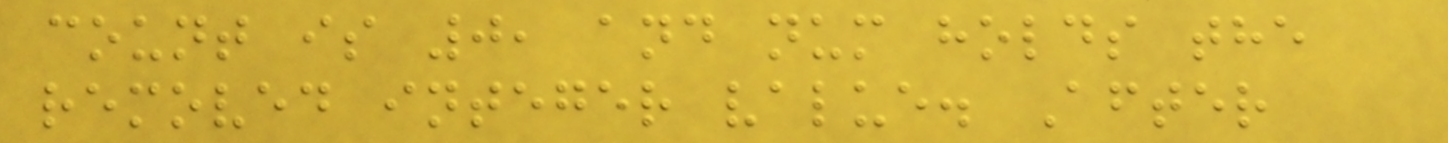count is 0, and num holds the
removed integer value. After
